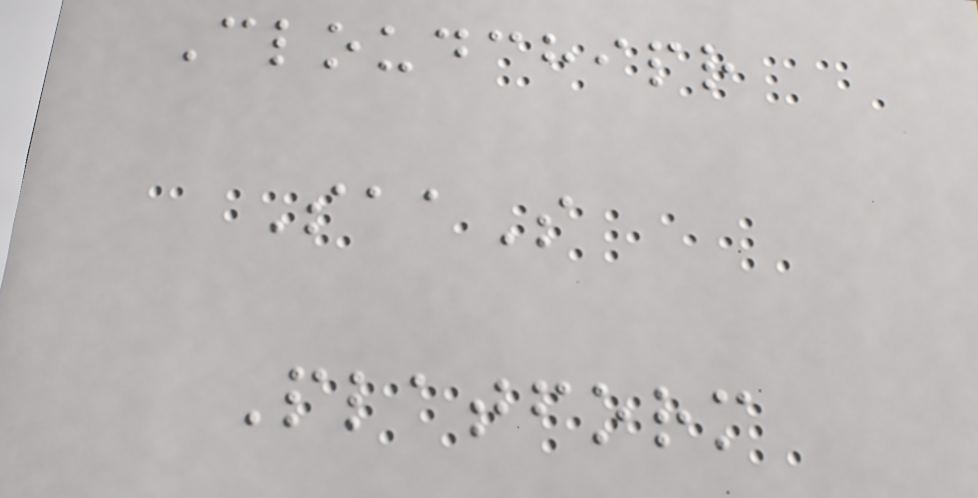Cloudchipr
SaaS
Platform
